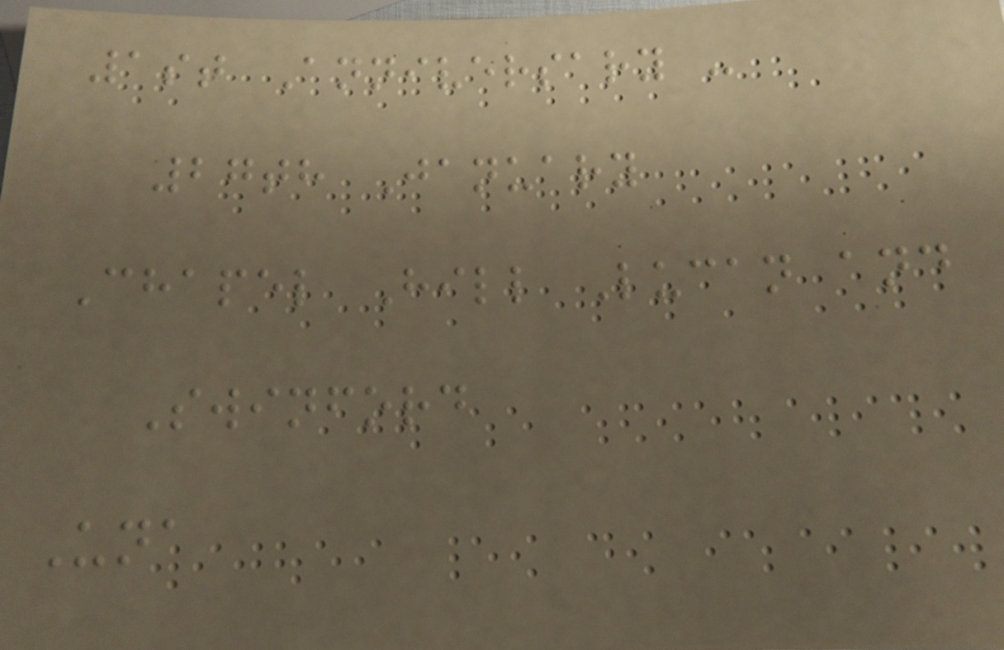1st Anniversary -
27th January
Chapel Hill Lucan and
Swinford
Una
